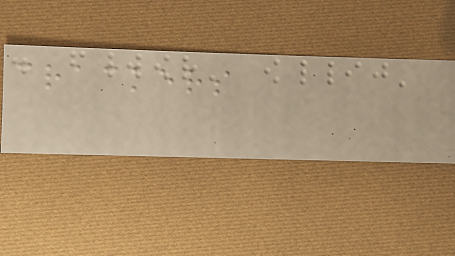crackers
